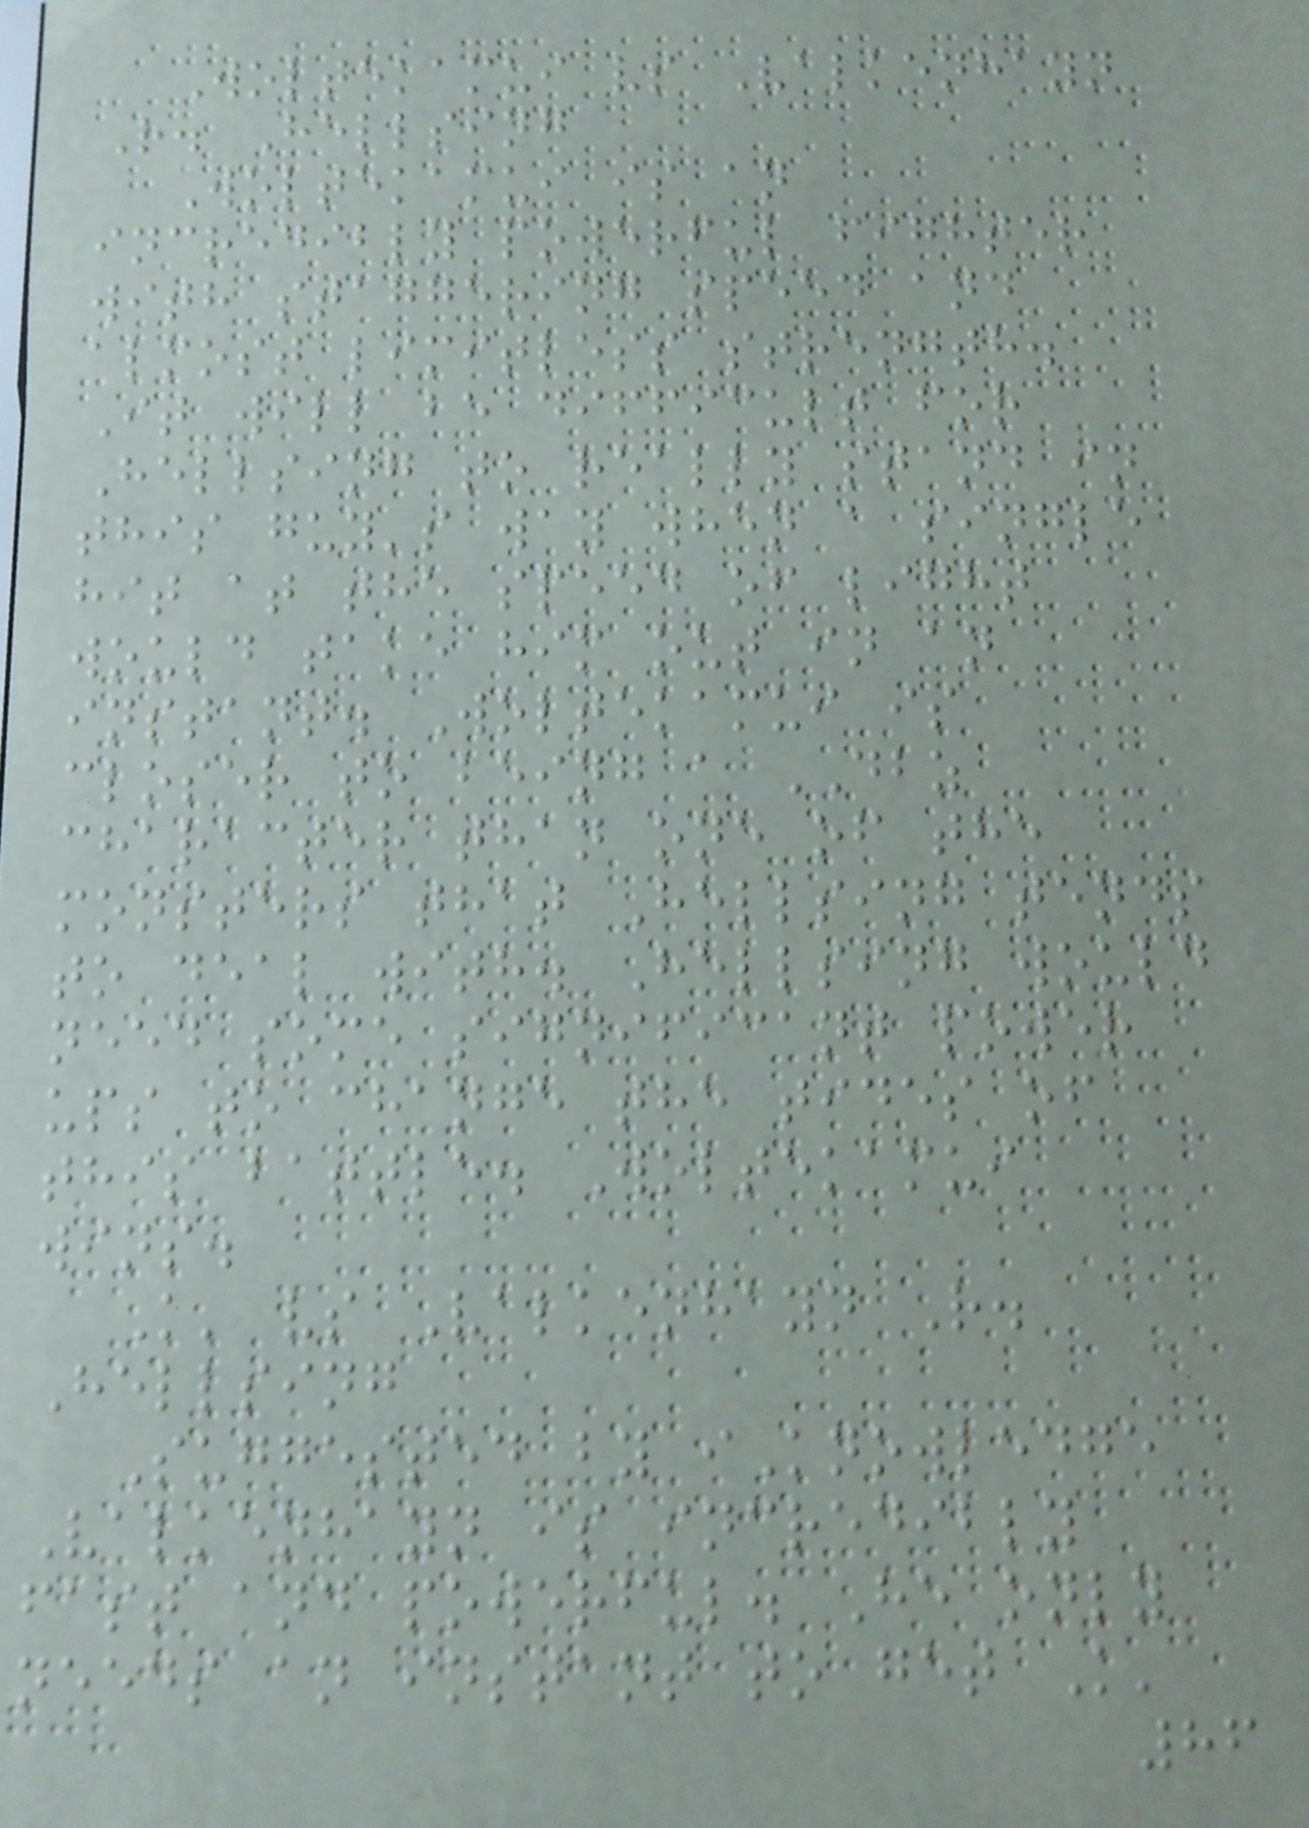Woltekamui vs Valkenhayn
R. Hellsing
Woltekamui is an
incredibly powerful fighter
with staggering speed and
almost limitless strength.
It will be difficult for
Hellsing to really stand in
this guy's way when a single
hit at the speed of light
would take him out in an
instant. Woltekamui is
closer to being a DBZ
character than one of the
monsters that Hellsing tends
to deal with. Hellsing would
need some significant power
ups to change the tides of
this battle. Woltekamui
wins.
K' vs Valkenhayn R.
Hellsing
Suggested by iKnowledge
Valkenhayn is incredibly
fast and powerful. He only
needs an instant to get K'
86
